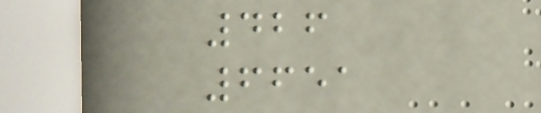426
6651
